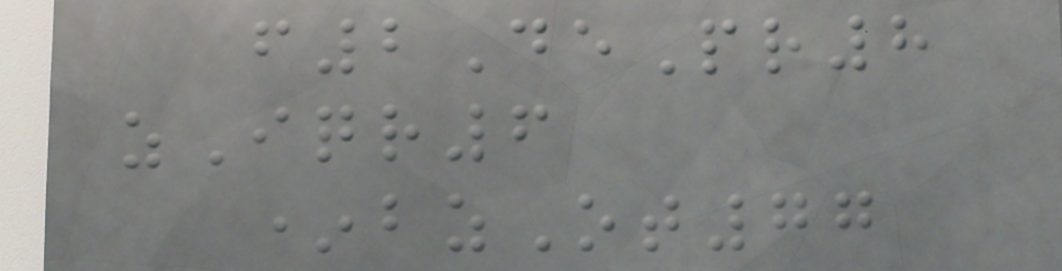f2DePr8
zIqr6
*bzOt77
